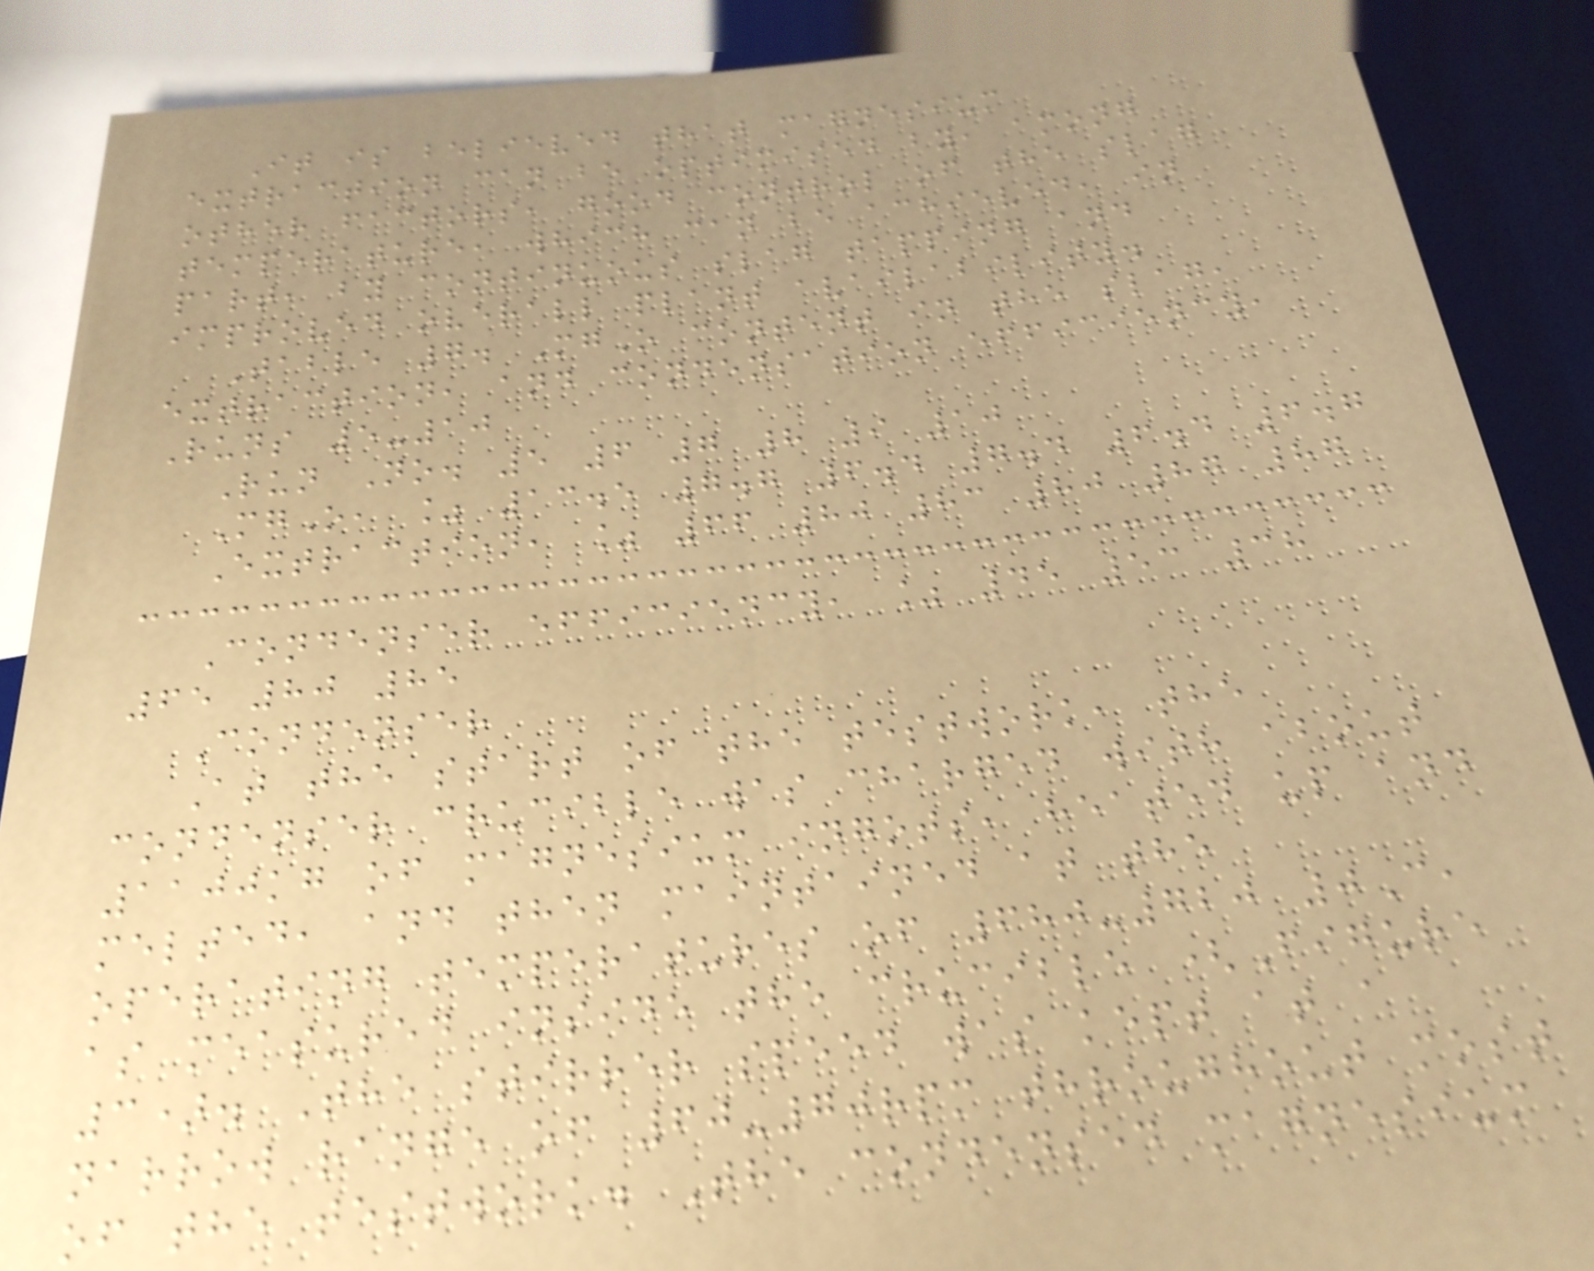It is believed that magnesium
extraction can be optimised by, among
other factors, good control of the slag
temperature, which can be achieved, in
part, by continuous slag tapping and
improved overall plant availability.
Table 7. MgO content in the slag,
extraction, and condensation efficiency,
Runs 5-10
Run No. 5 6 7 8 9 10
MgO, % 13.5 7.7 6.4 7.4 6.4 6.7
Extraction, % 66 80 83 80 87 87
Condenser efficiency, % 45 53 38
65 80 85
Condenser
At the start of the testwork, the
condenser crucible was charged with about
1100kg of magnesium ingots, heated up and
melted, and then maintained at the
operating temperatures of 680-720 0C,
as measured inside the crucible (Figure
3). The stirrer speed was kept at a
narrow range of 60-70rpm throughout most
of the testwork. The condensed magnesium
